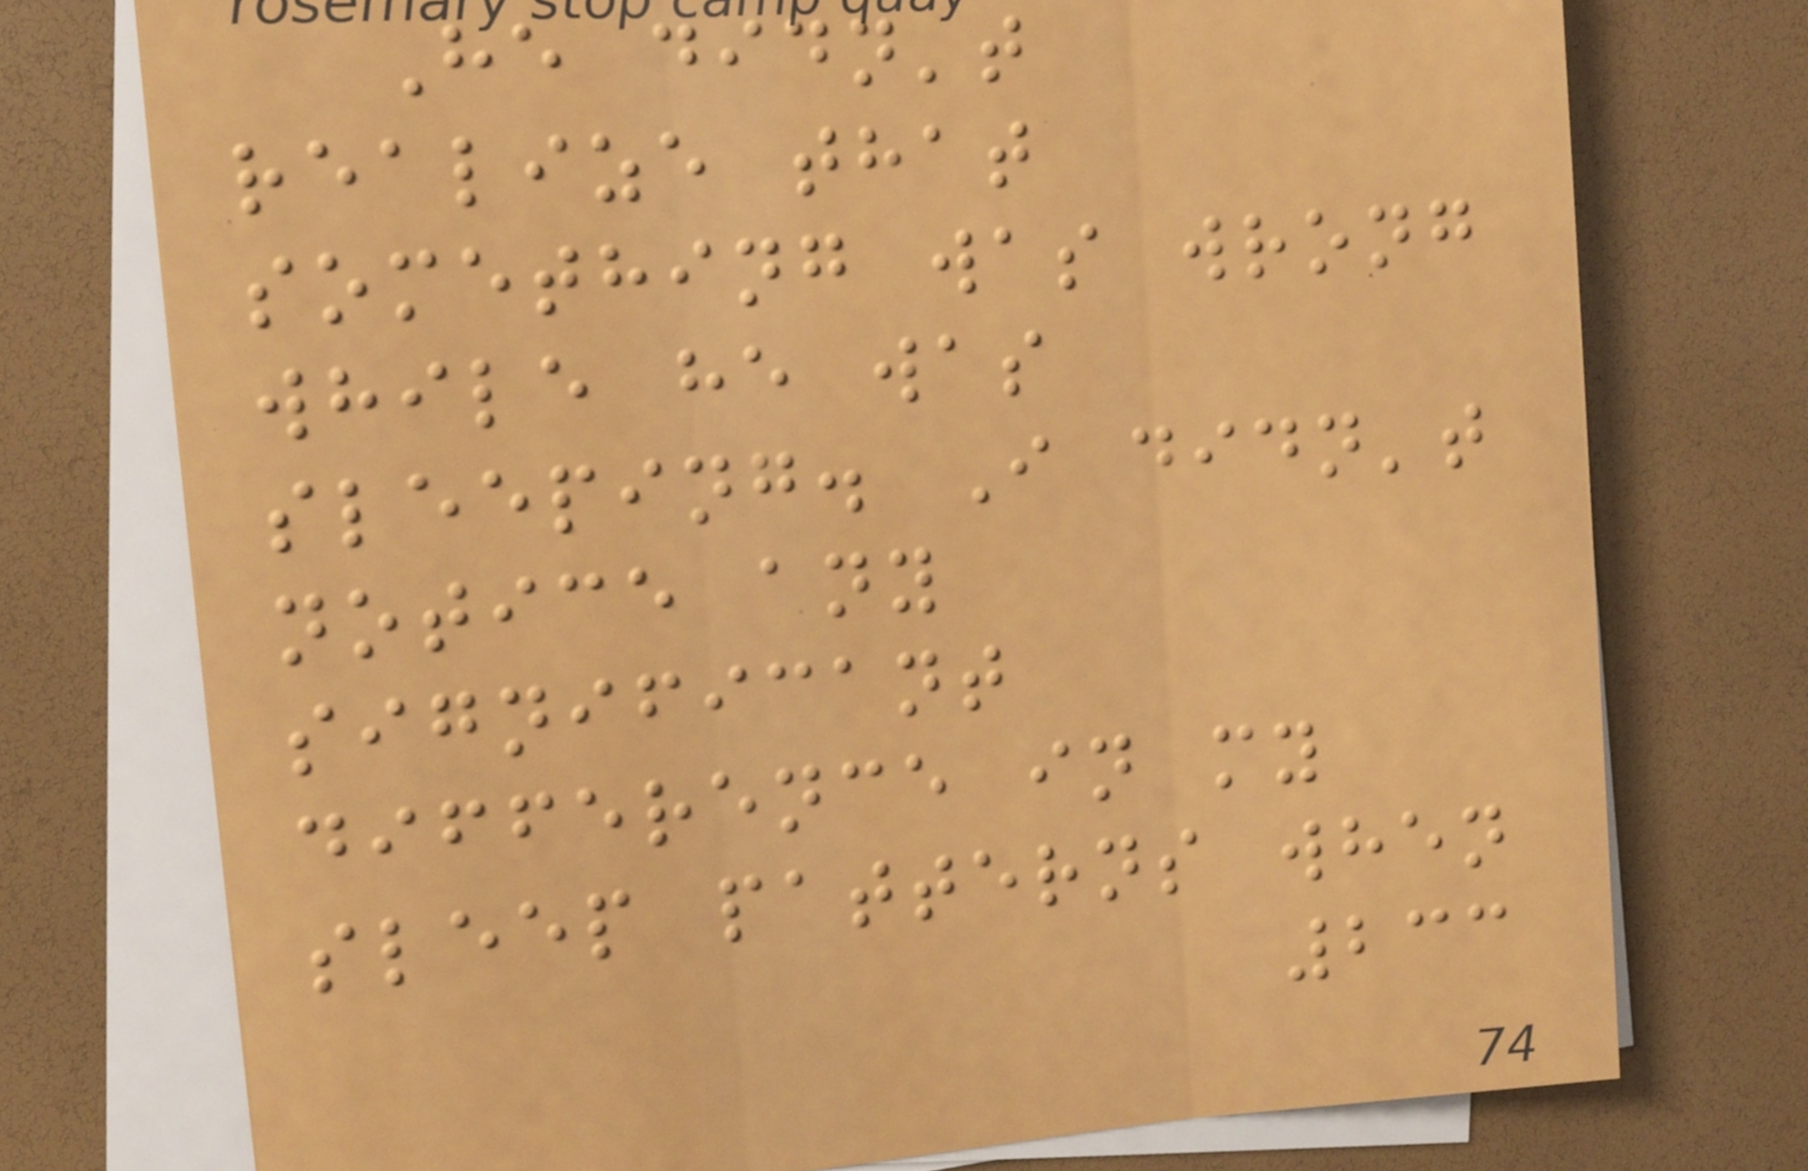He didn't
realize that
something was wrong
while he was
sleeping. I didn't
notice any
significant
difference in my
sleep patterns when
233
